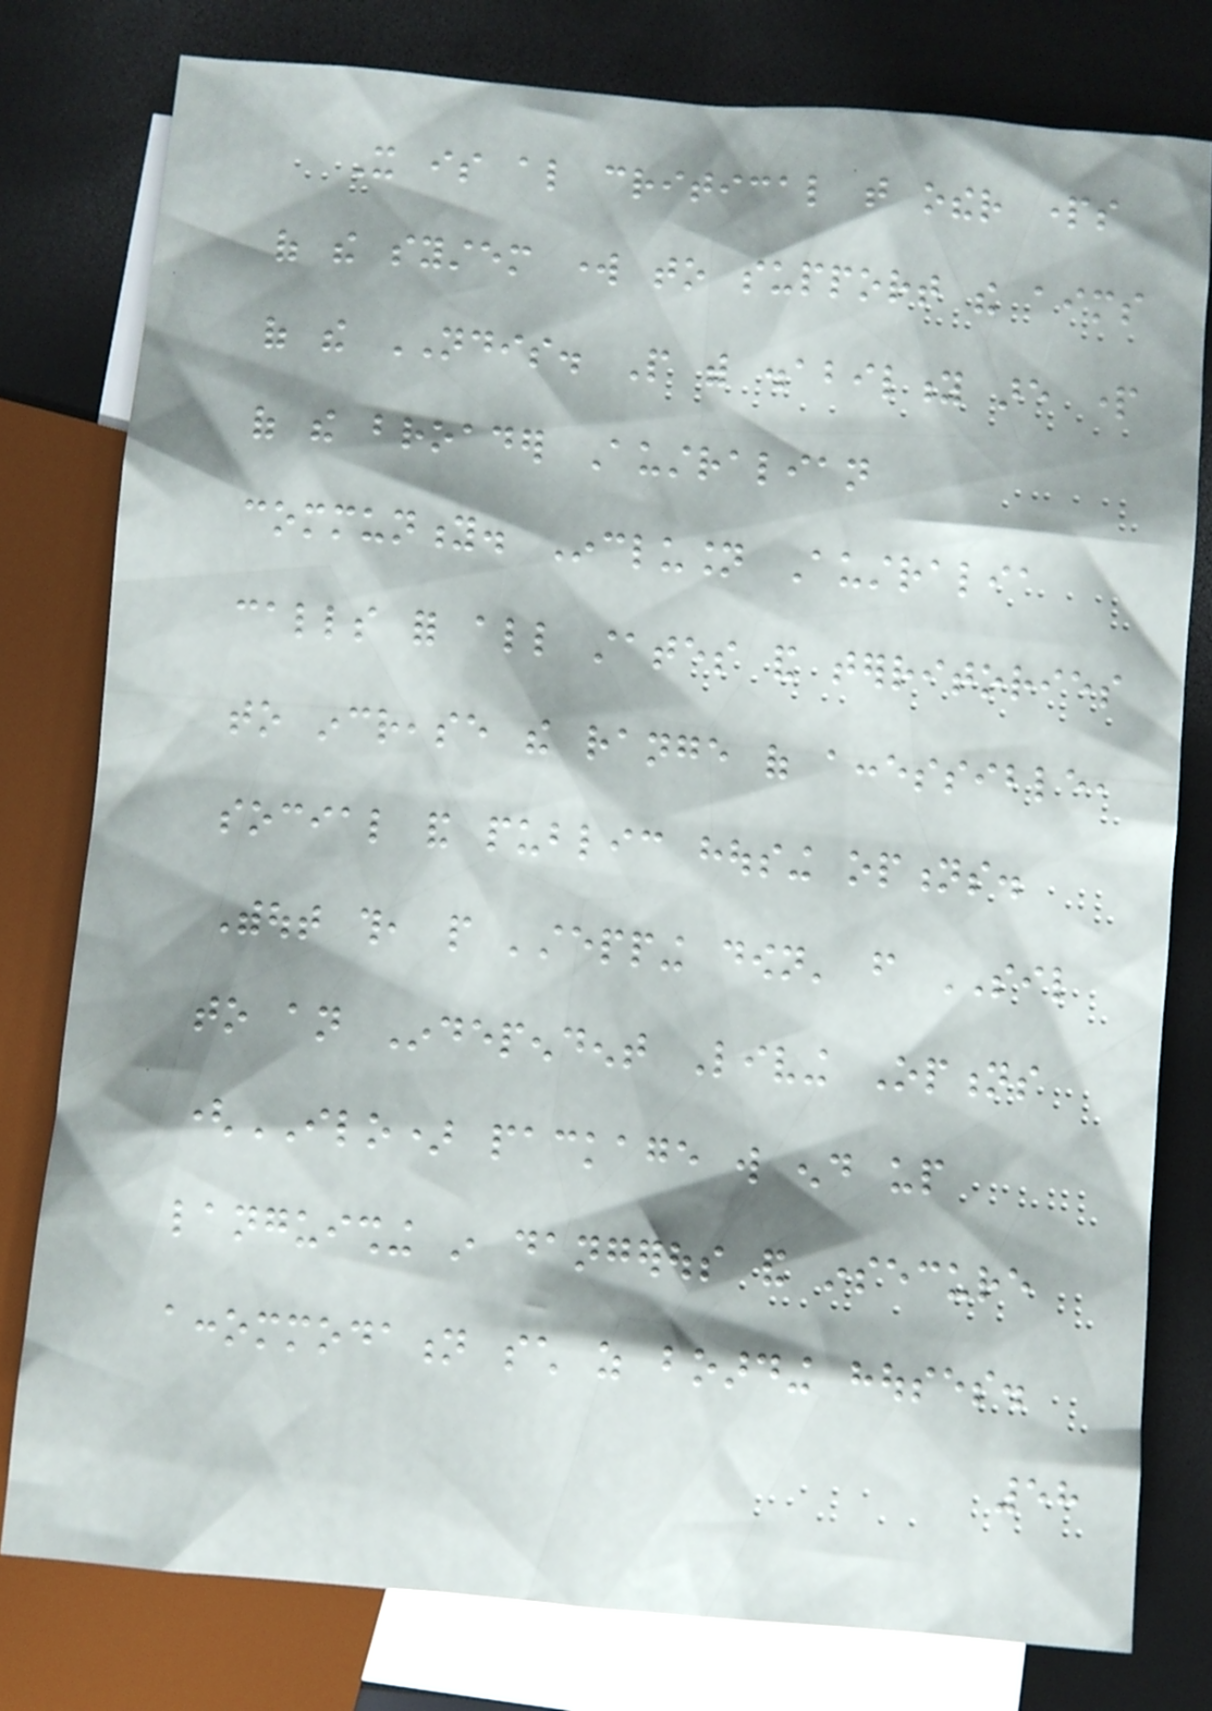It is also critical that other parts
of the system work to support the aims
of the NDIS. People with disability are part
of the broader Australian
community. Inclusion Australia
calls for all states and territories
to increase the range of accessible,
social and public housing options.
Without this, people 'stepping down' from SIL
to an Independent Living Options
(ILO) package will end up
languishing in dangerous and insecure
accommodation such as boarding houses.
58
